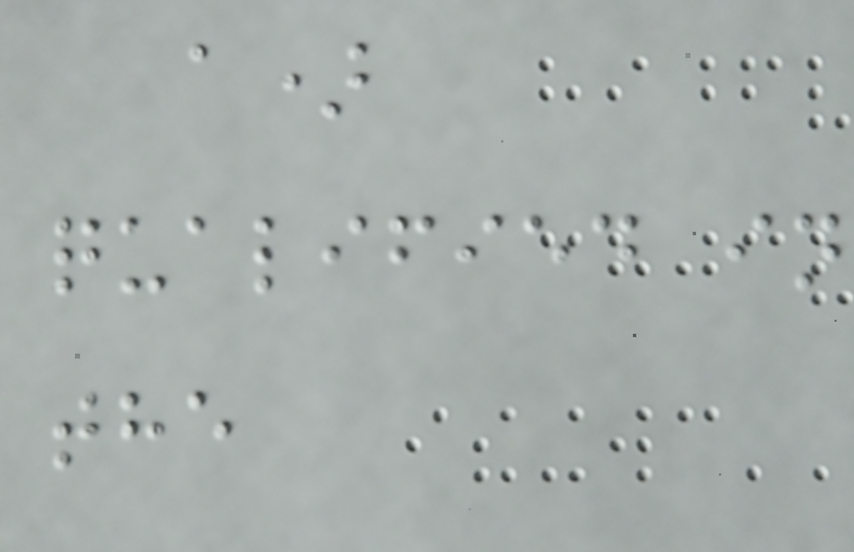a)
qualified in
the
